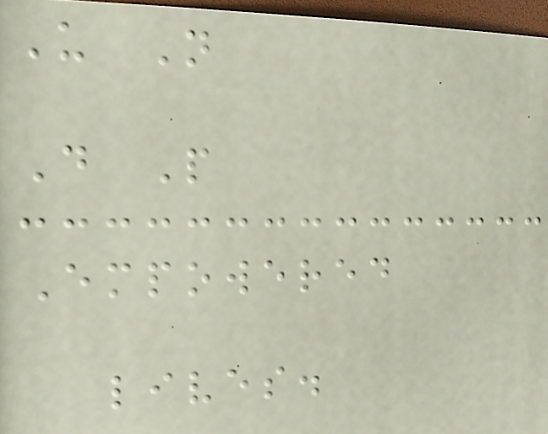U N
D P
Empowered
lives.
